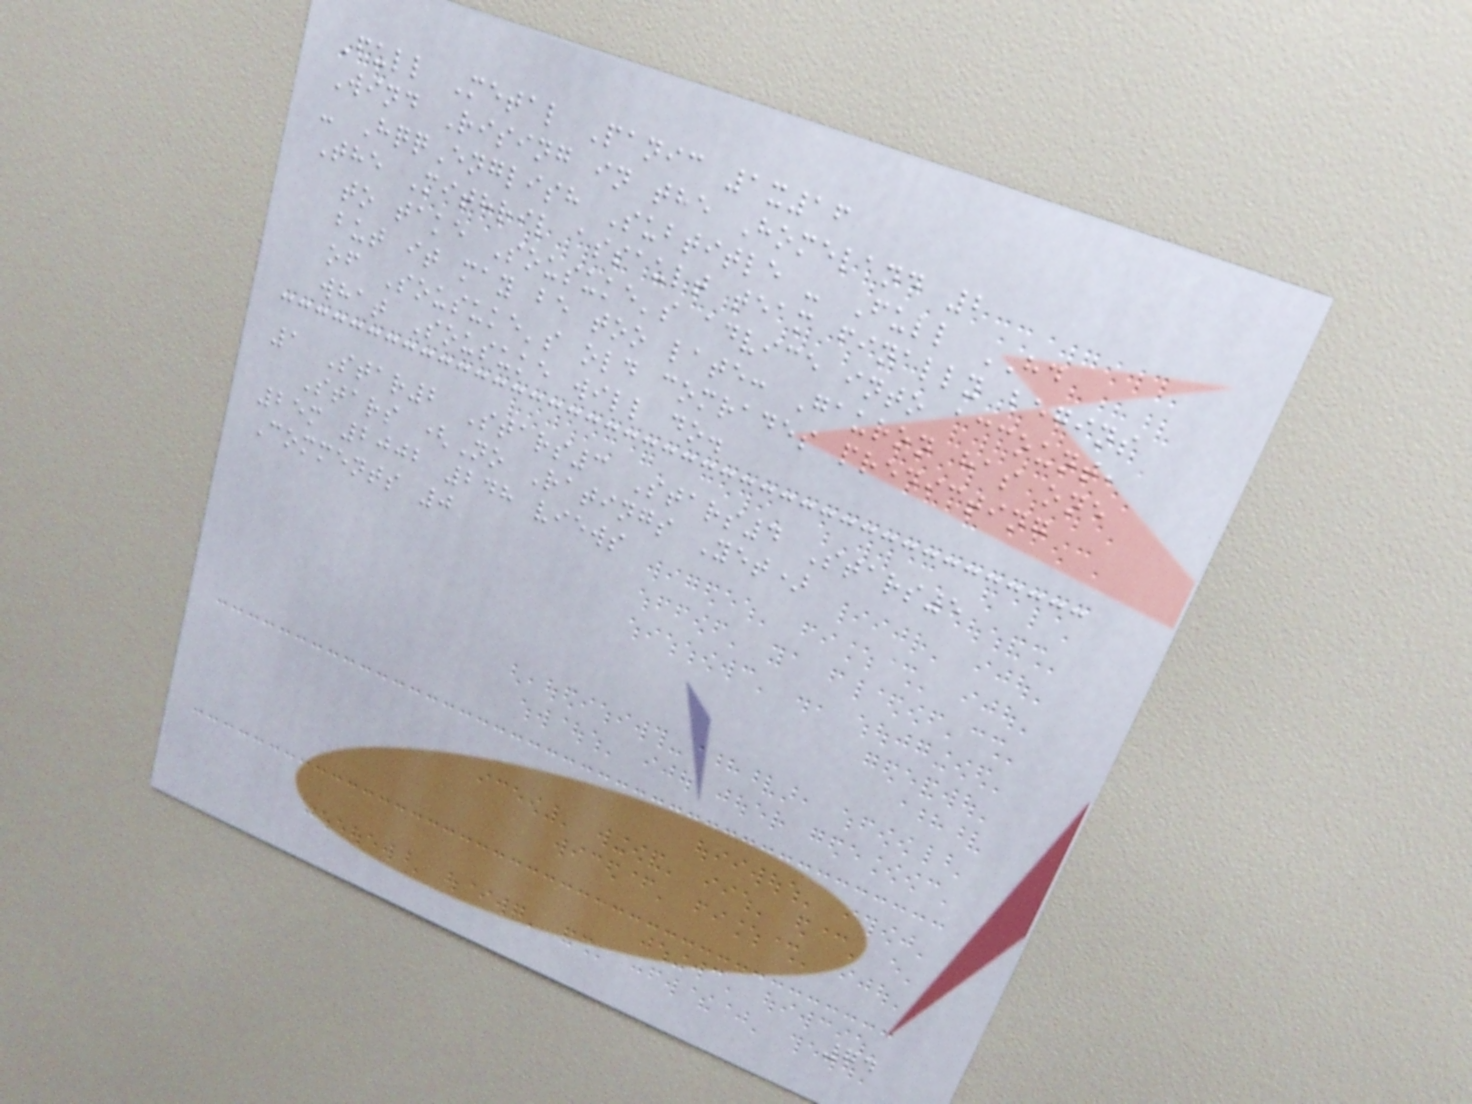Full Metal Panic 1x16
Wind Rising in the Homeland 2
- HqqEnglish Subtitle - Full HD
The Mithril assault team finally begins
to take Sousuke's advice into account,
but it may be too late: Gauron has one
of Sousuke's old comrades predicting
what Sousuke will do.
1 Star2 Stars3 Stars4 Stars5
Stars (No Ratings Yet)
25m 2002 248 views
Comments 0
74
